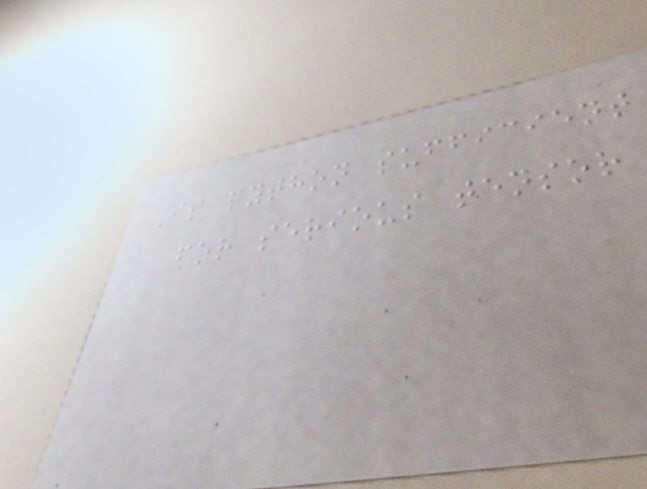Is python sufficient
for serious tensor
